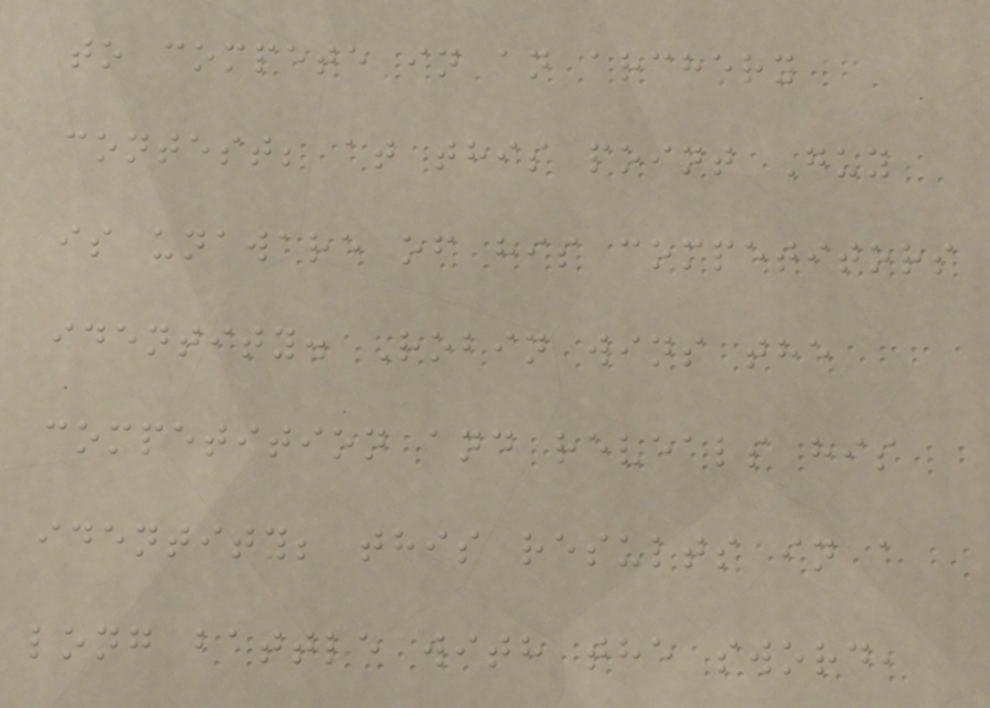to compete in an archery
contest; at this point Guy
is unaware of his competitors
identity. Robin wins the
competition and reveals his
identity; this results in a
long battle with the sword,
